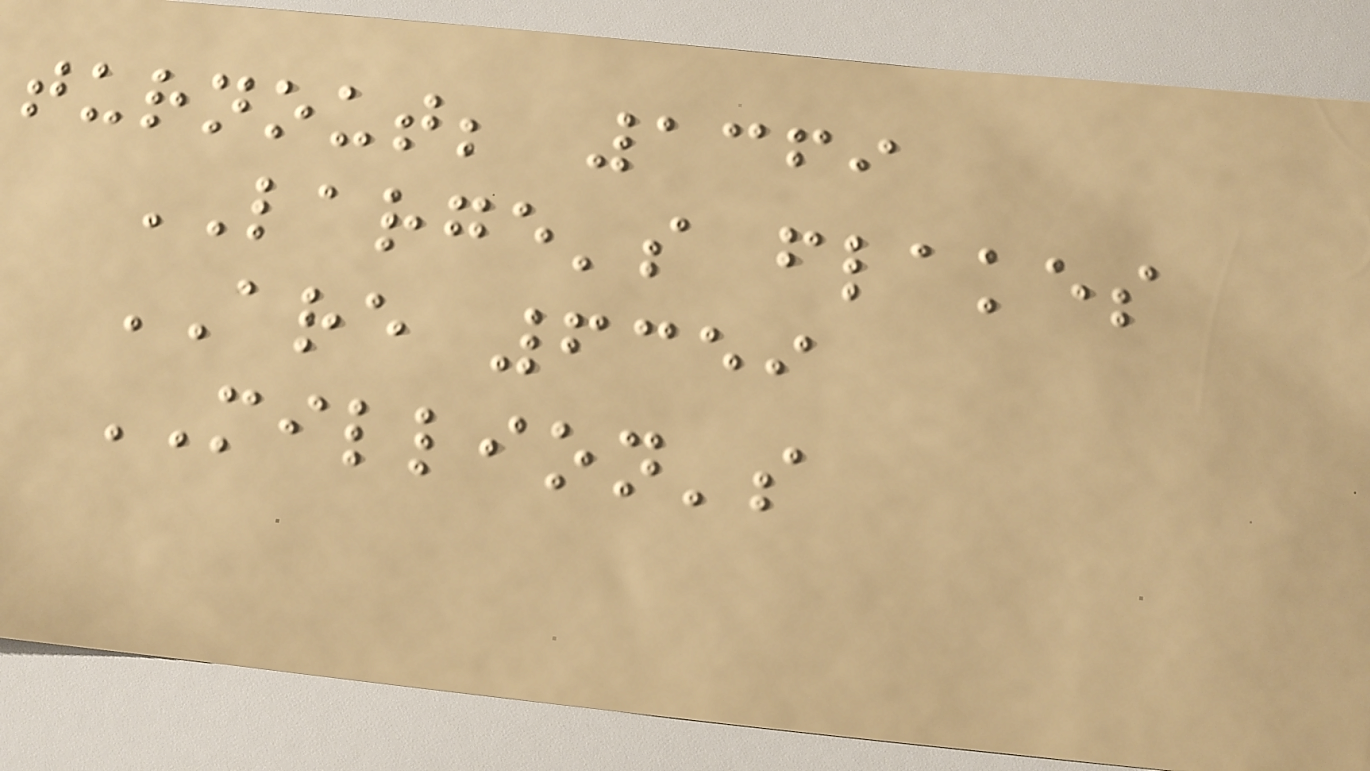turnout; 1369
LARGE's flakes
ARE 6359
MILLION's
